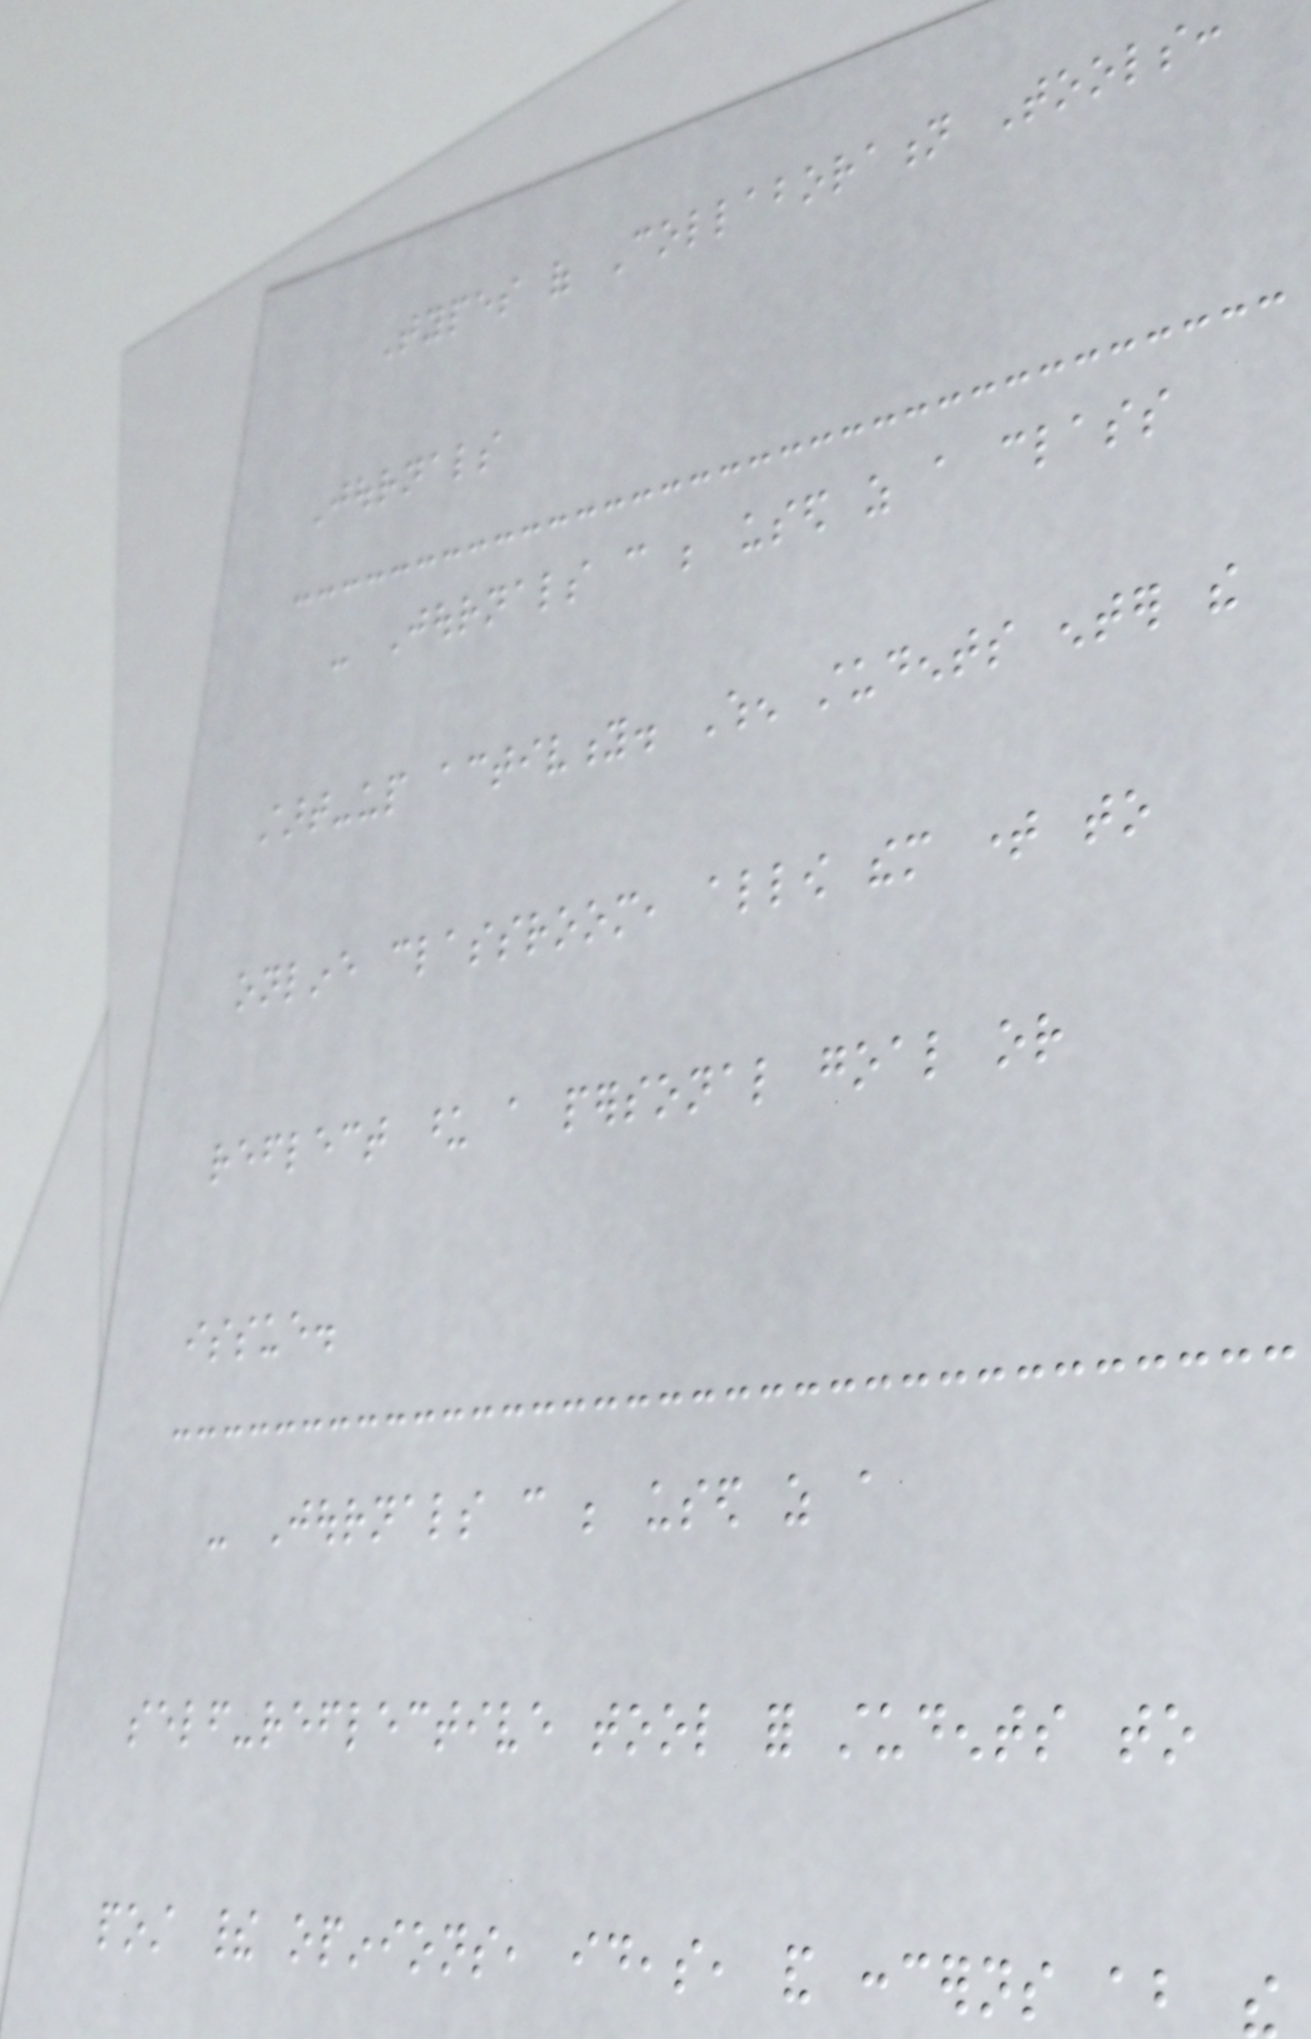Types of Collaboration Tools:
Journals
- Journals can be used as a class
start-up activity. When students enter the
online classroom, allow them time to
reflect upon a personal goal or
issue.
- Journals can be used as a
self-reflective tool for students to
post their opinions, ideas, and concerns about the
